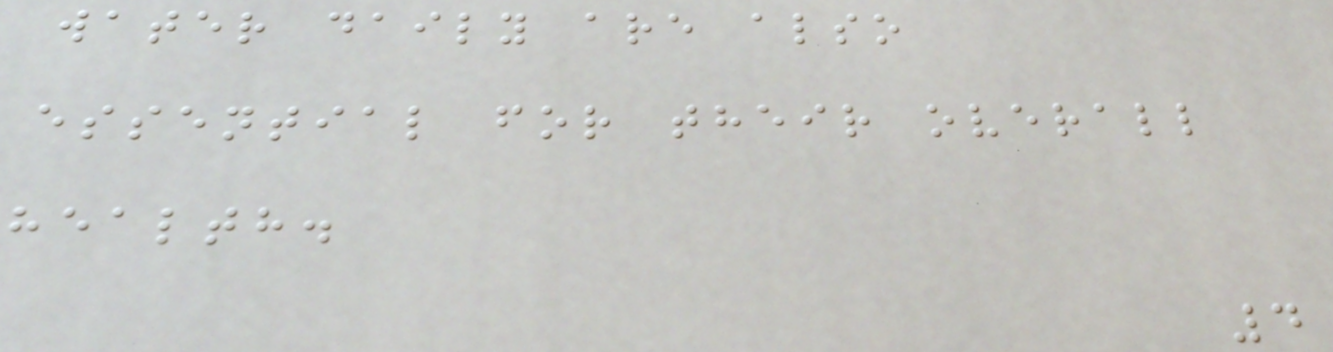water daily are also
essential for their overall
health.
4
